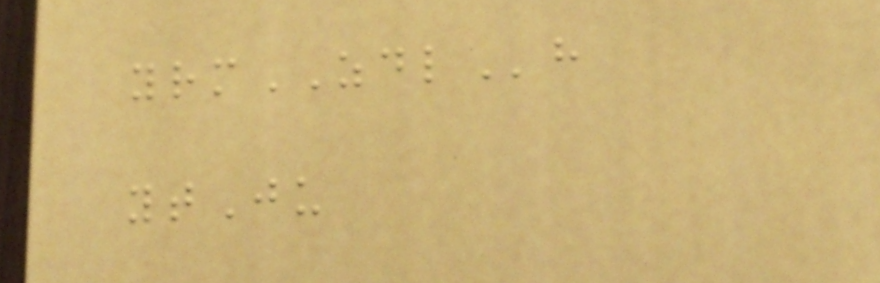yrmZDLh
ytJu
